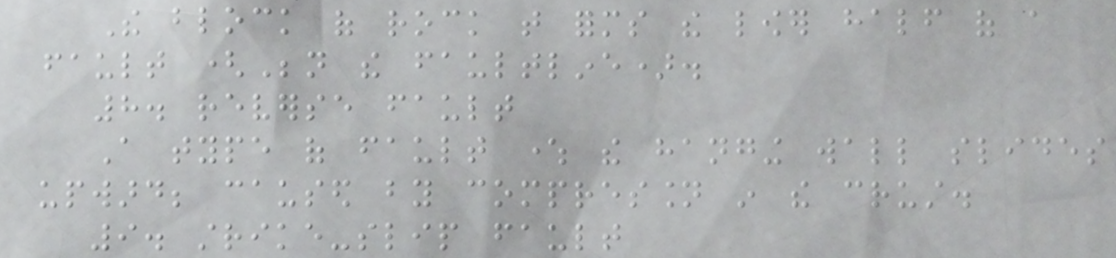The block of rock that forms the lower half of a
fault (Beneath the faultline).
8. reverse fault
A type of fault where the hanging wall slides
upward; caused by compression in the crust.
9. strike-slip fault
